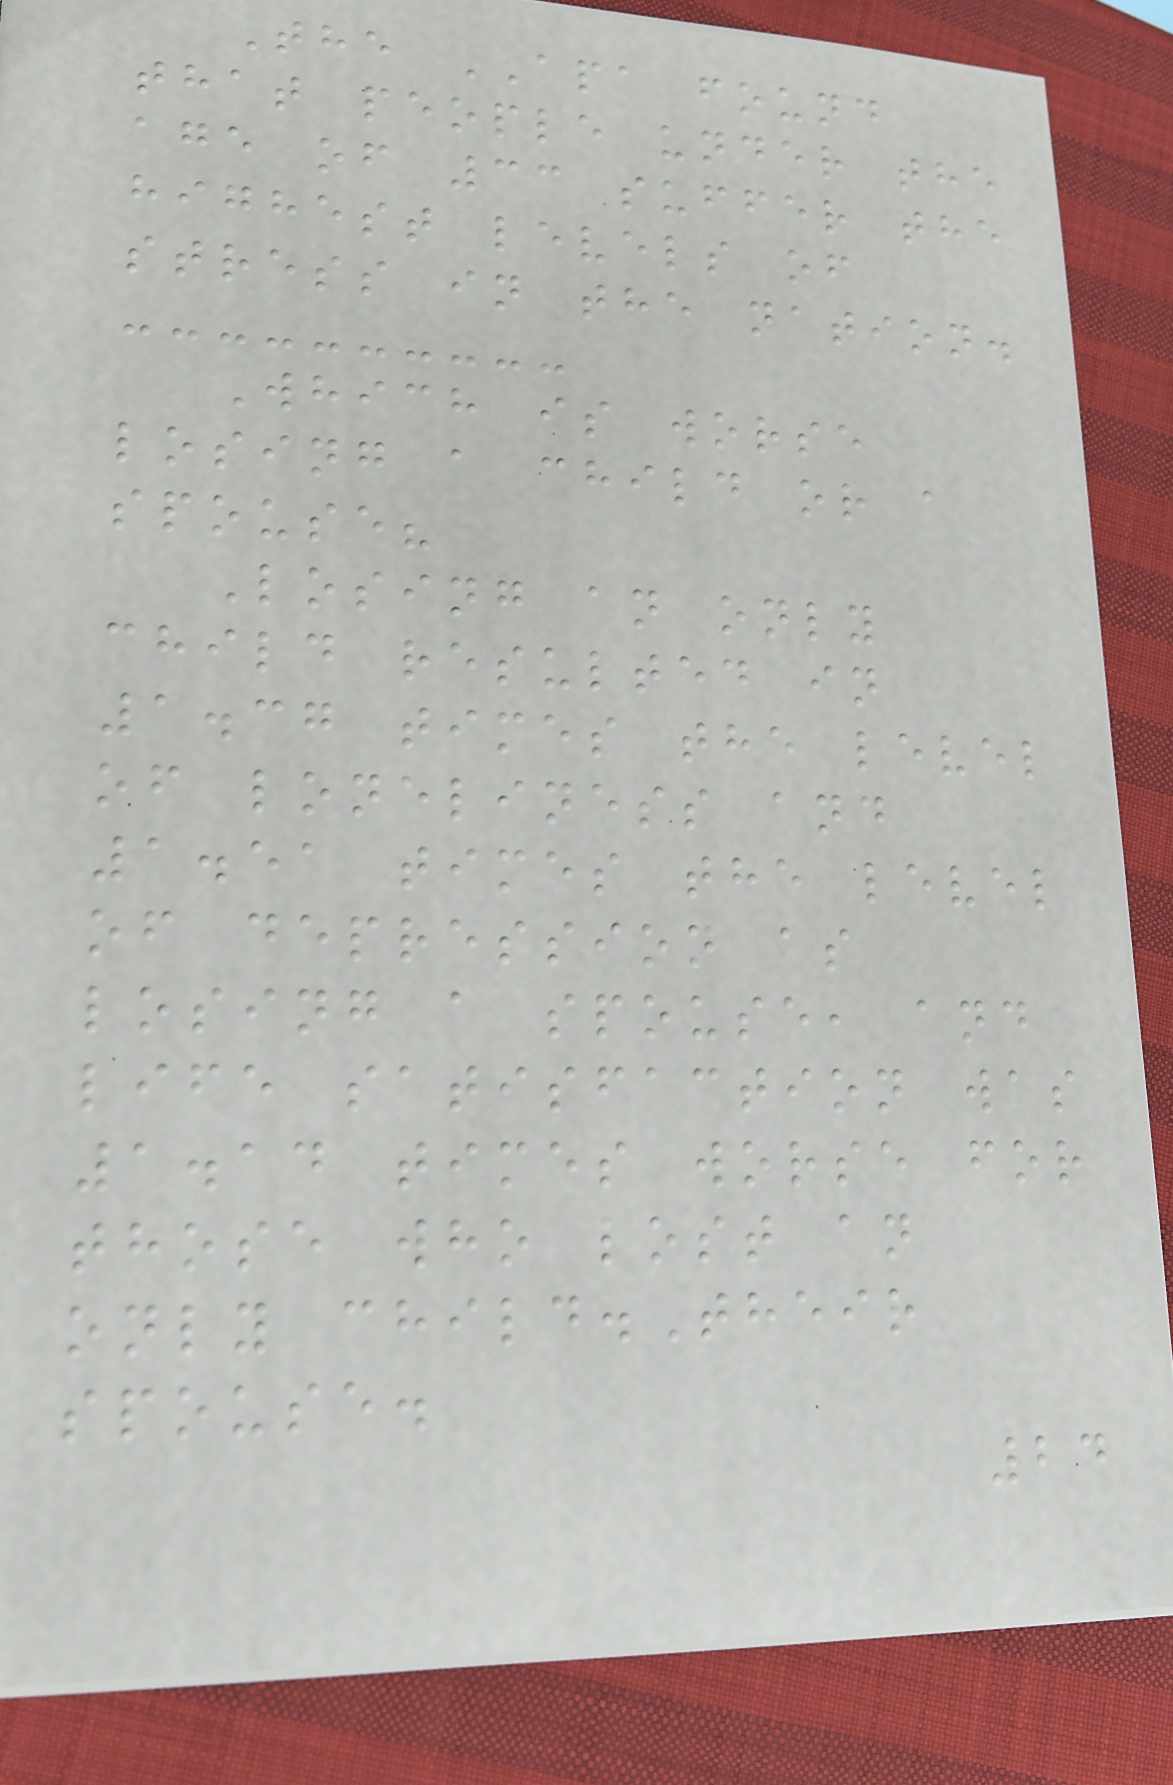The APA found
that people under the
age of 33 suffer the
highest levels of
stress in the nation.
Which is worse
losing a child or a
spouse?
Losing an only
child resulted in
1.37 times the level
of loneliness and
1.51 times the level
of depression as
losing a spouse, and
life satisfaction was
1.14 times worse for
those who lost an
only child.Their
spouse.
24
